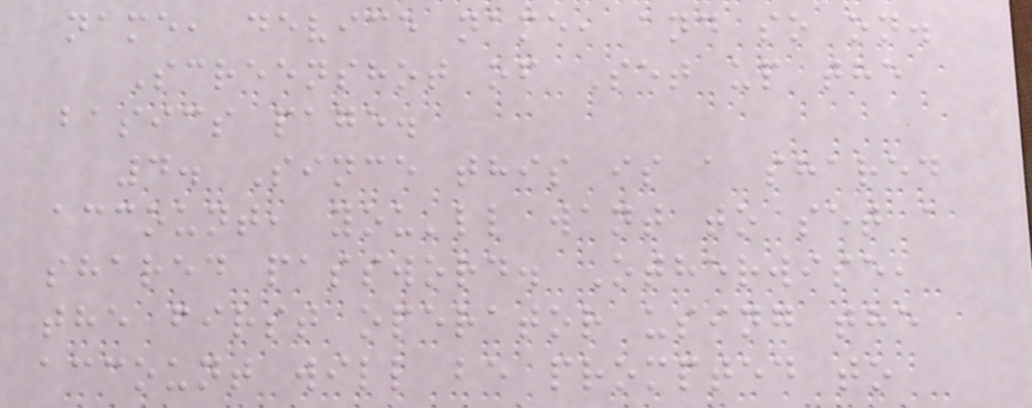name, device name, and so on.
Screenshot of Set up the
basics page.
4. Since this is a shared
account, you'll want to set a
shared password. Otherwise,
the first operator using the
account will be prompted to
